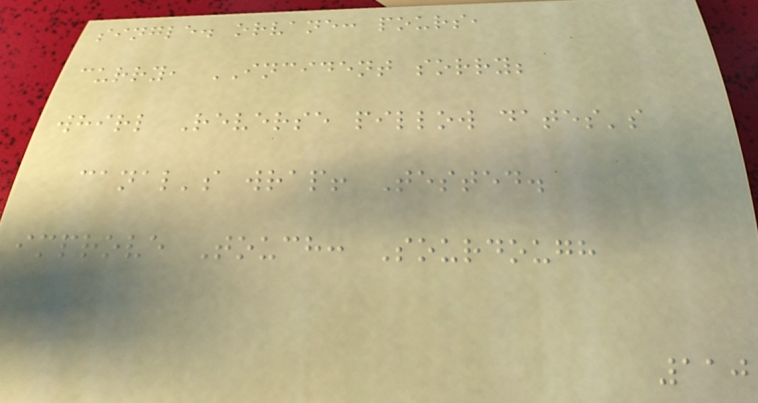single. orvane: pours,
curry, INCIDENT sorry;
whirl Reverse pillow dates's
canal's wrap! Tested.
improve Touch: Sourdough
110
